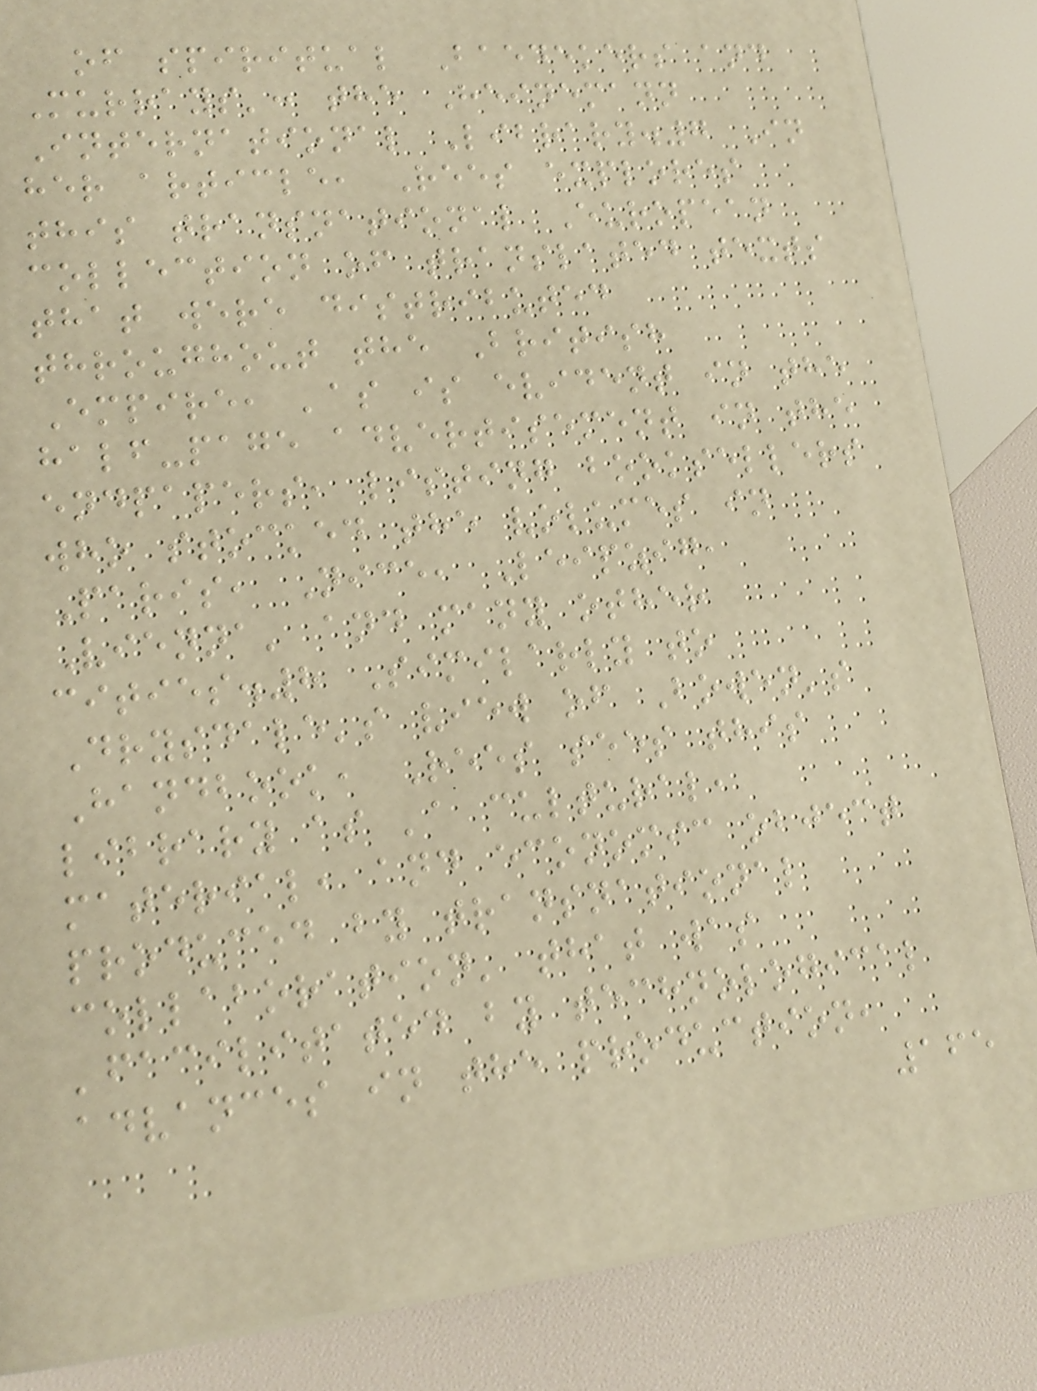of spiritual Baedekers and
Murrays': the Heinemann
International Library.7 In
her article, Rees explores
this transnational European
collection of translated texts
that were distributed
throughout the British
Empire, 'as is evident in the
half-page advertisement in the
endpapers, listing booksellers
who stocked the volumes in
Paris, Nice, Leipzig,
Vienna' and many other
cities.8 Similarly to
Drysdale's view of Bowen's
Handbook, Rees sees this
library as 'a cultural,
material, and economic object
produced by transnational
collaboration' that was
'facilitated by technological
advances in the production,
165
